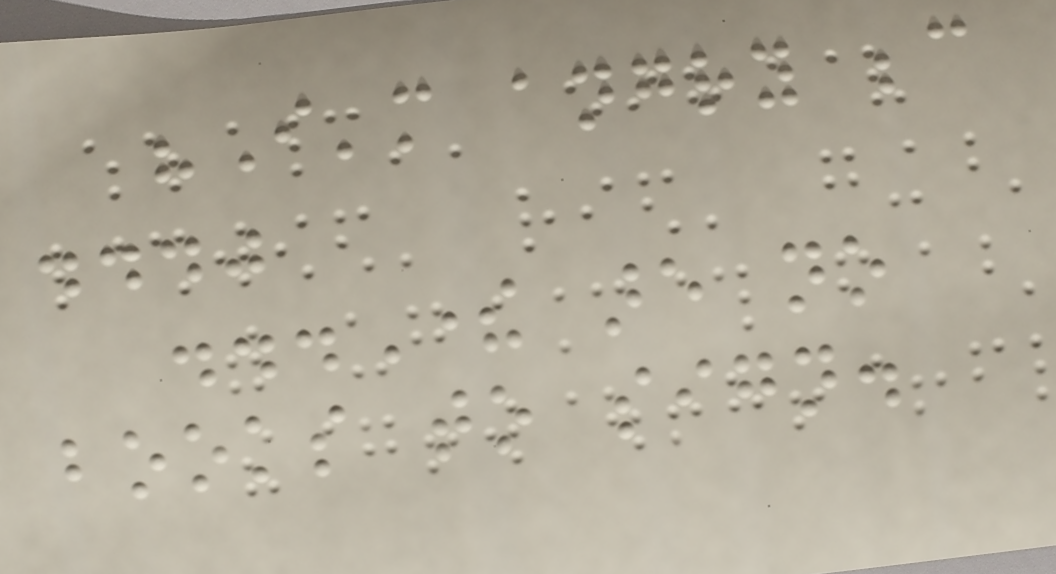"I'm angry because
..."
...There are no
books to sign.
